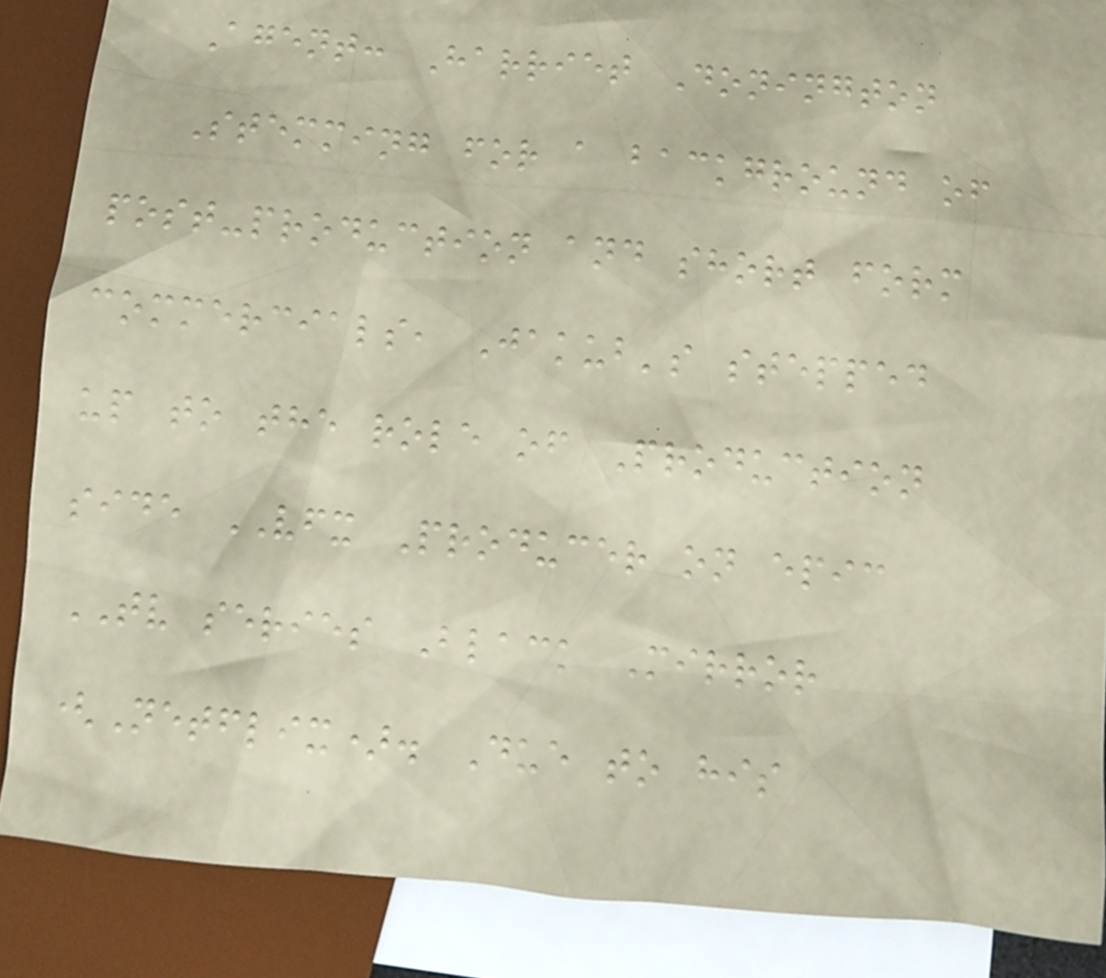Agent: Harriet Donington
Stemming for a background of
post-production and short form
commercials, Jakub's stepped
up to the role of Production
side VFX Producer on epic
TV series Black Mirror
(Netflix). Due to his
